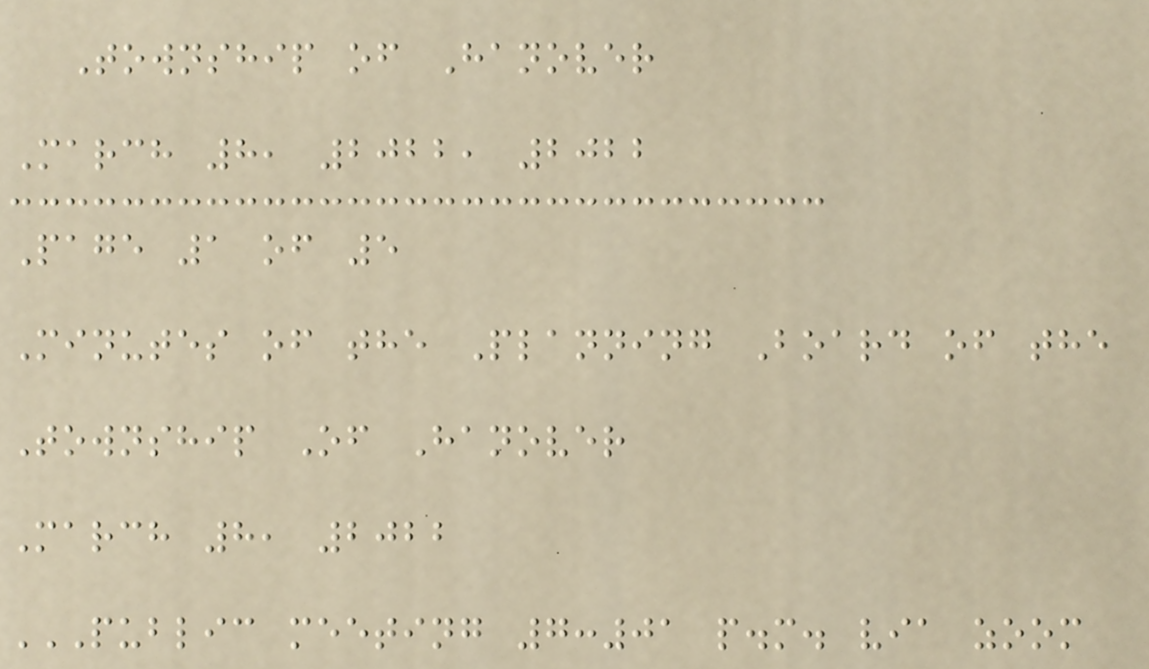Township of Hanover
March 8, 2022, 2022
Page 1 of 5
Minutes of the Planning Board of the
Township Of Hanover
March 8, 2022
PUBLIC MEETING 7:01 P.M. VIA ZOOM
